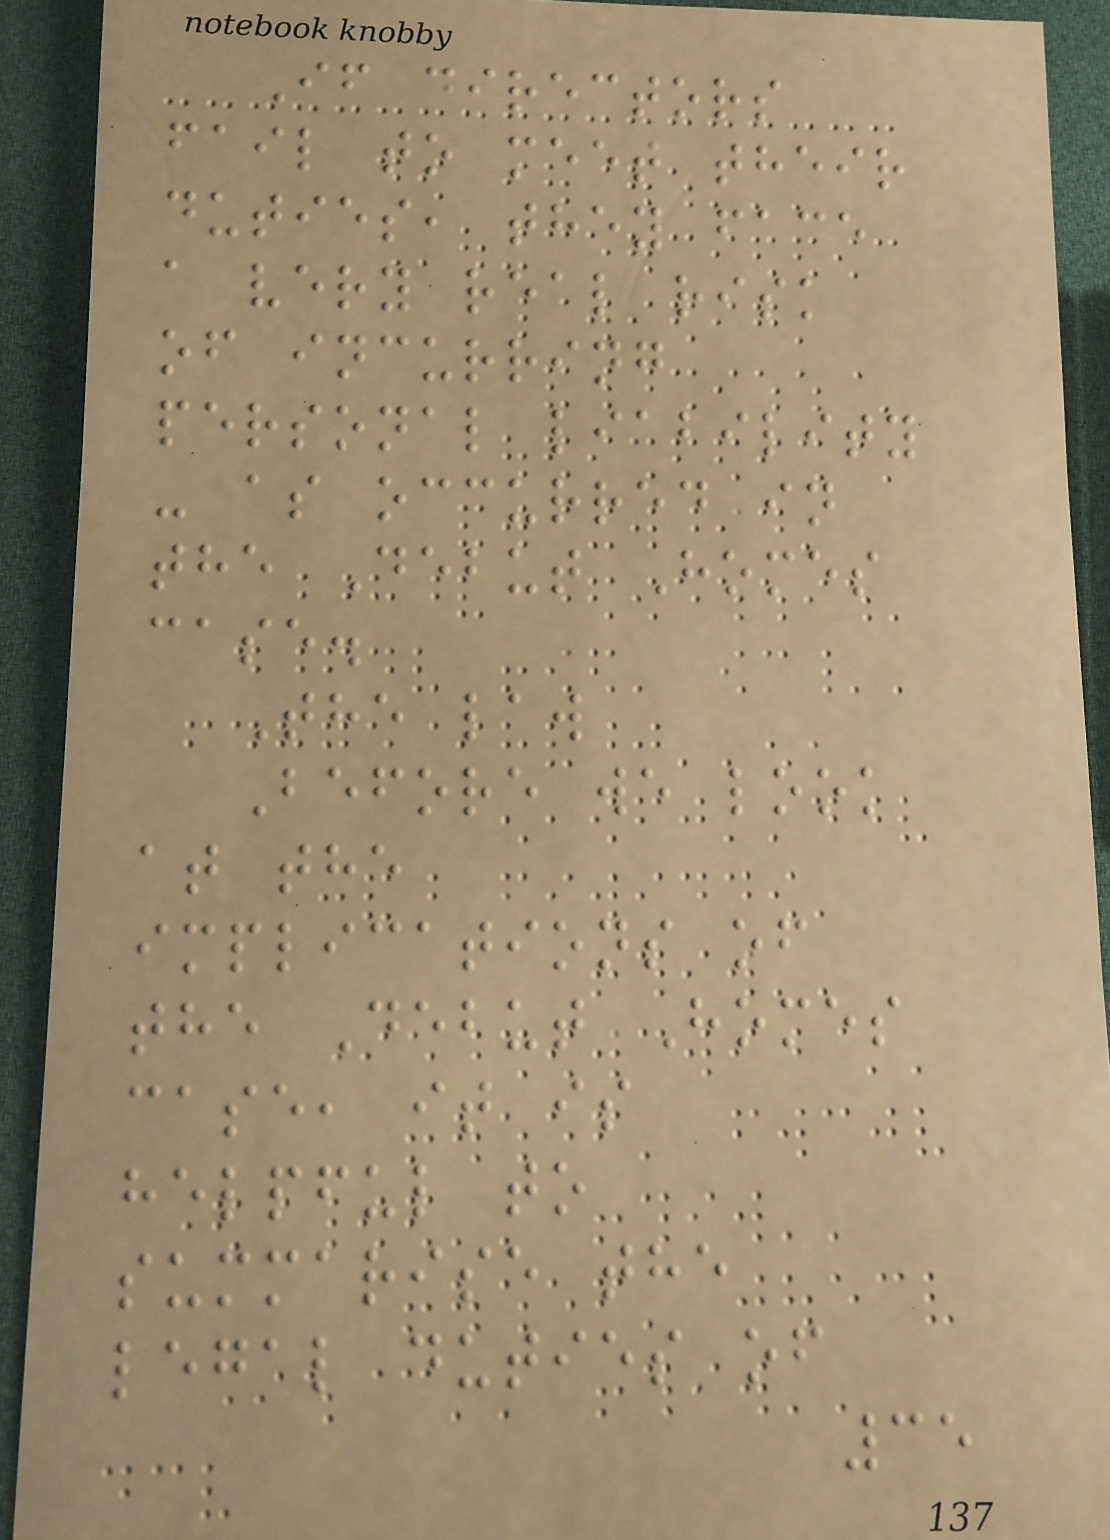If directors
fail to meet their
duties, they face
a very real risk
of incurring
personal liability
- as occurred in
the Debut Homes
case.
The law
Before we look
at the
implications of
the Debut Homes
case, it is
helpful to
summarise the
legal duties of
35
